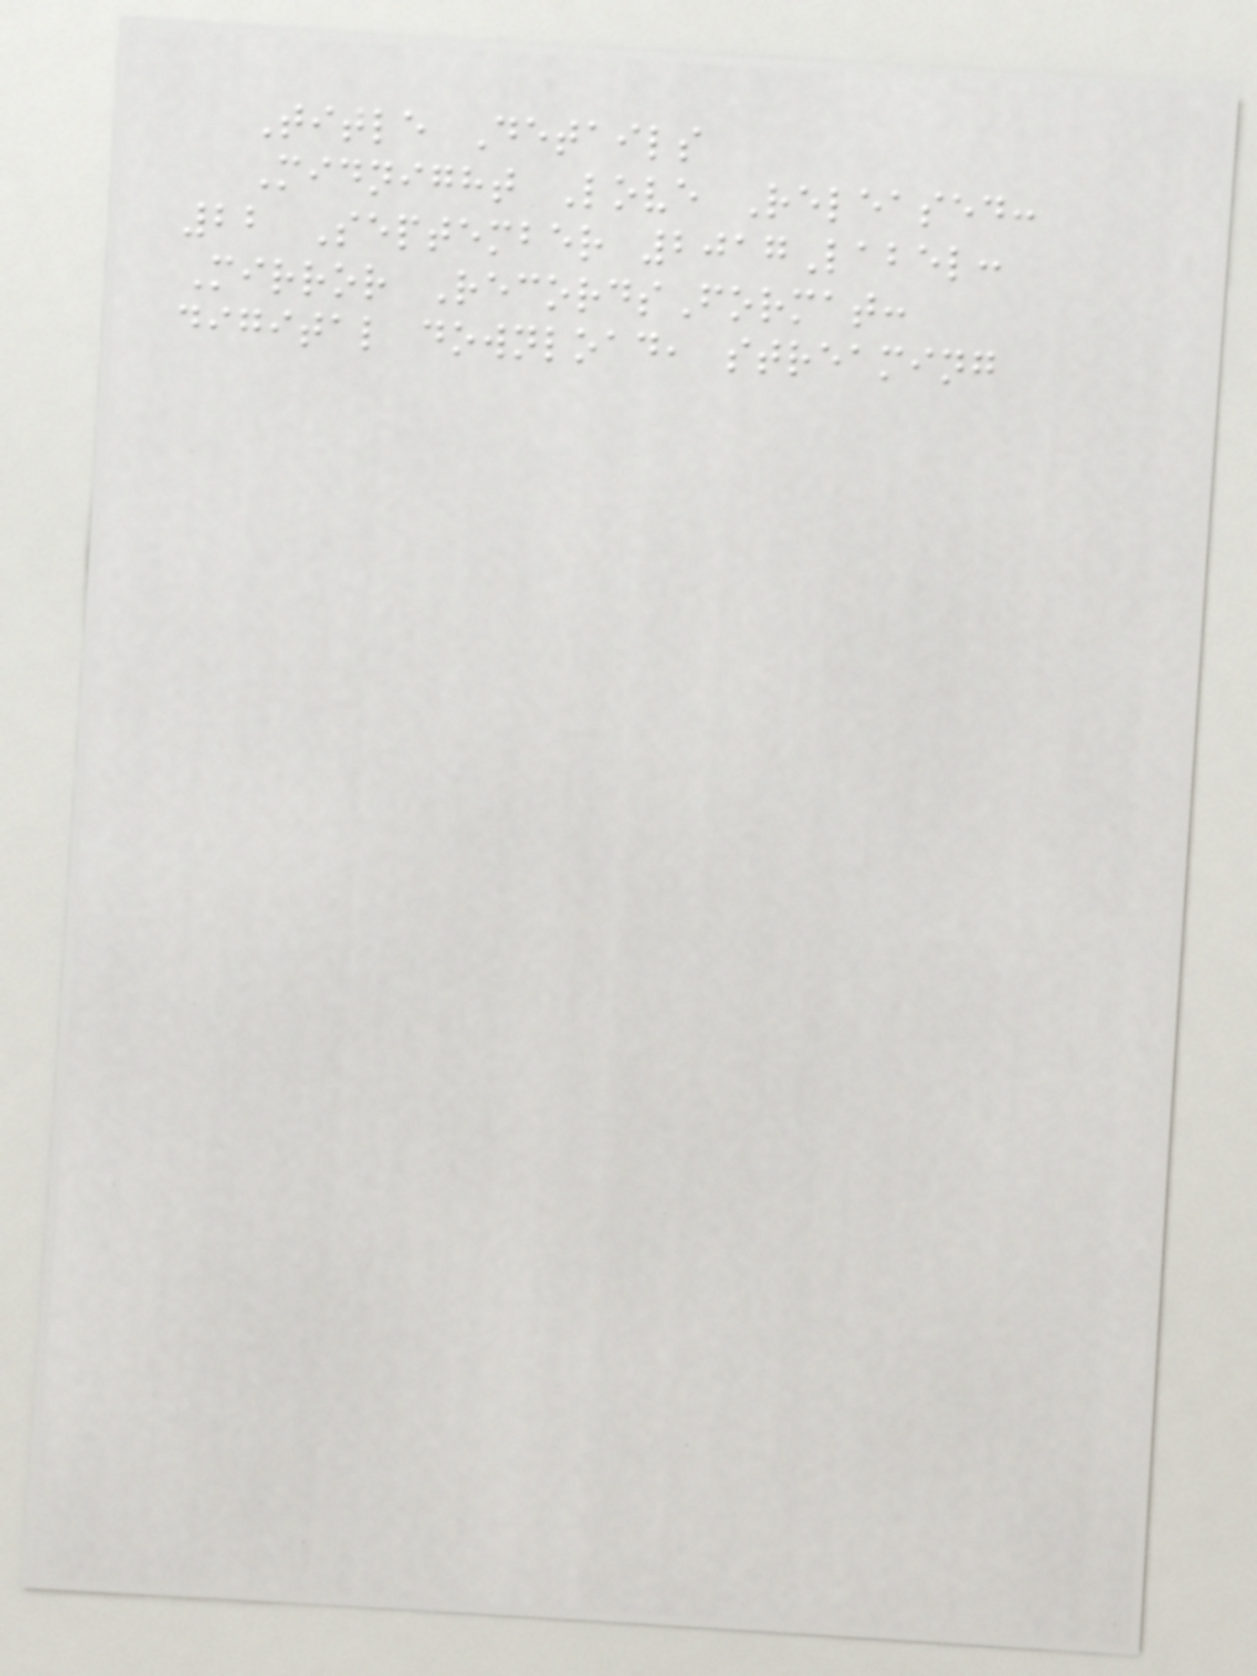Title Details
Midnight Love Released:
22 September 2017Label:
Mirror RecordsFormat:
digital download, streaming
